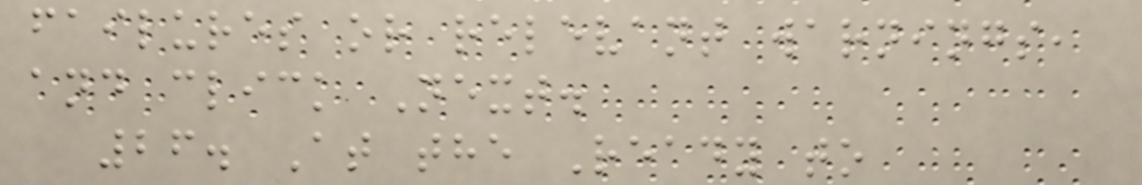failures or relevant warnings,
and click Next.
26. At the Ready to
